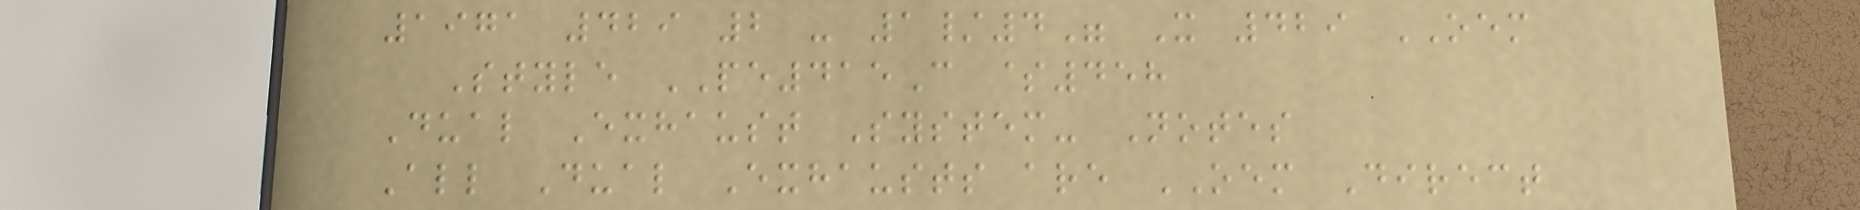1971 429 2 - 1/4" X 429 OEM
Style PE415C $458
Dual Exhaust System- Notes
All Dual Exhausts are OEM Direct
